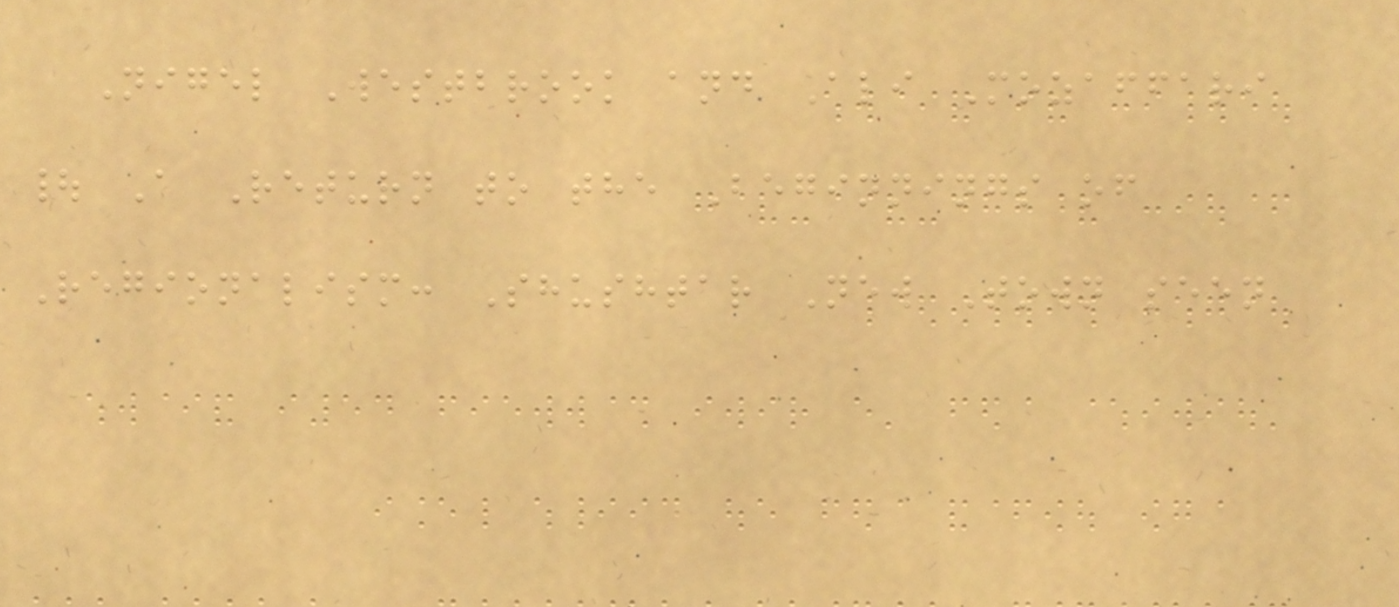Nigel Westbrook and Ali Mozaffari
| A Return to the Beginnings of
Regionalism: Shushtar New Town seen
